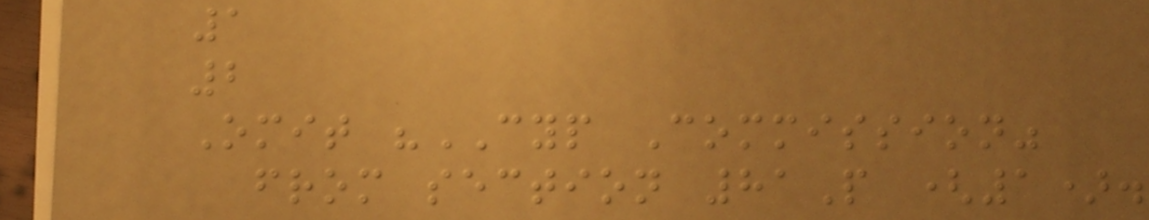1
2
Omit "CYP Commission"
from section 81P (1).
